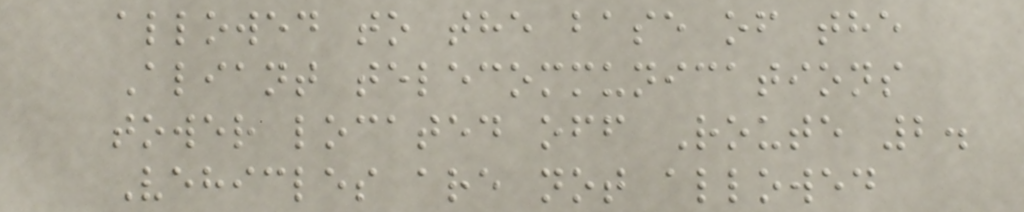allowed to the base of the
Aliant telecommunications
tower located off Route 2.
Vehicles are not allowed
